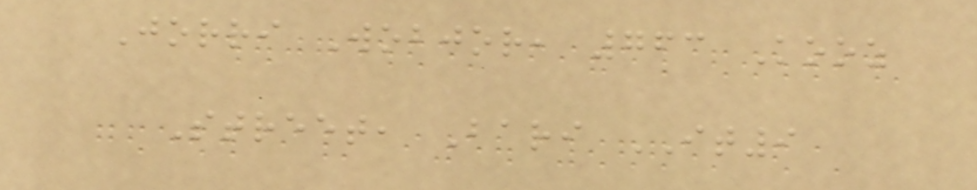Jorri Wobjor, 763 Kooz
Street, Bari IT9
